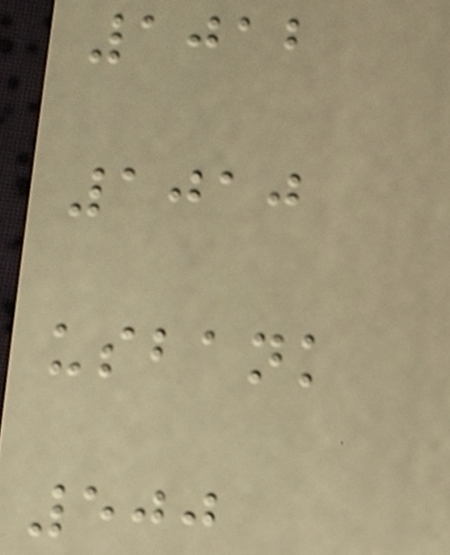1012
1010
usbank
500
